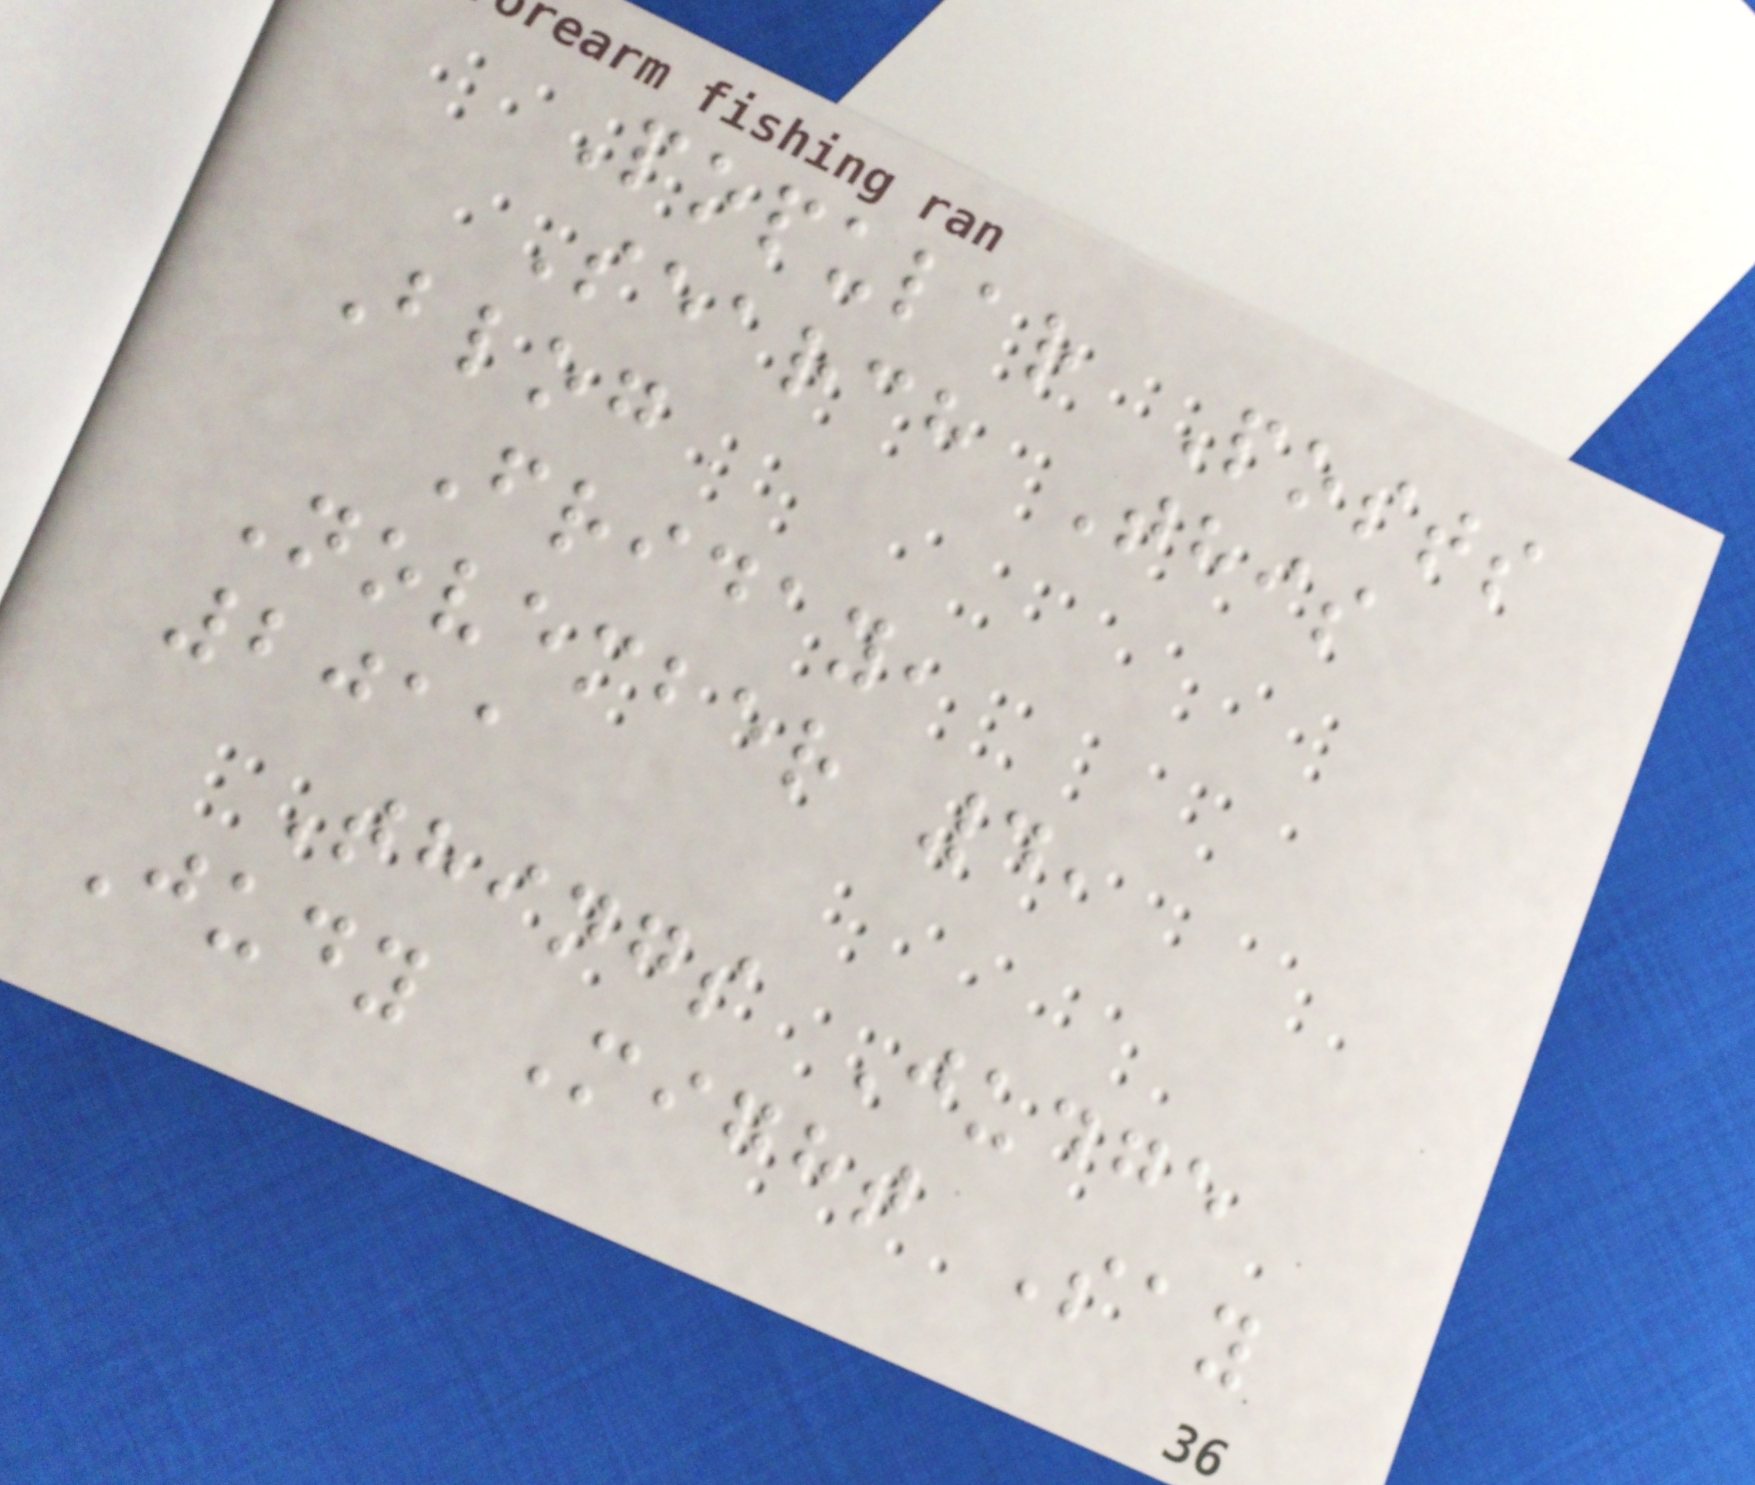Popular Posts
Search This
Blog
Friday,
November 4,
2011
Things Judge
Judy Might Say
